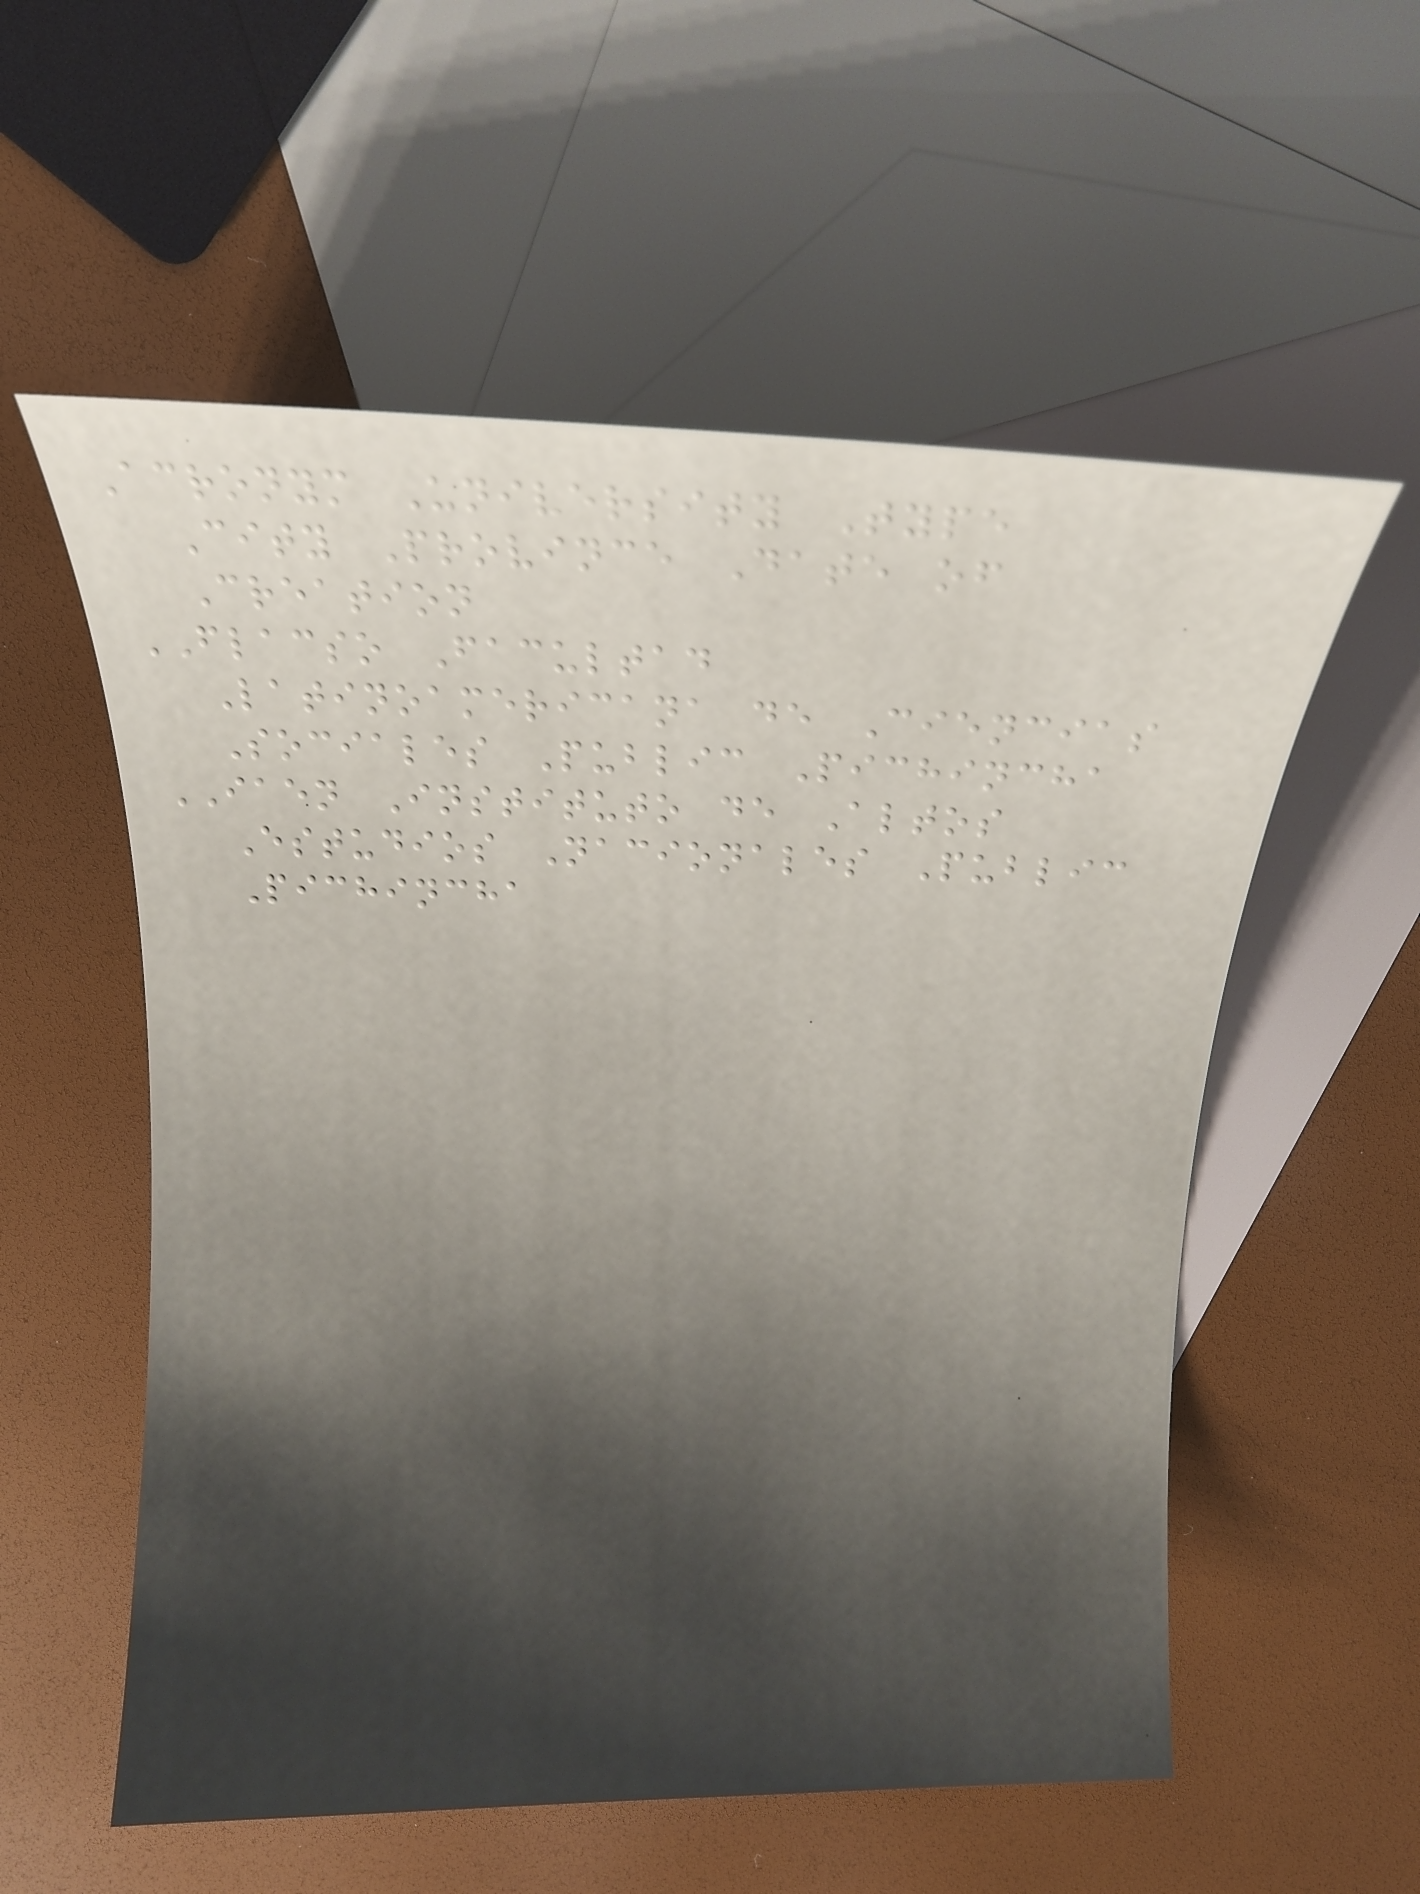Acronym University Type
City Province Date of
Creation
FLACSO Facultad
Latinoamericana de Ciencias
Sociales Public Pichincha
IAEN Instituto de Altos
Estudios Nacionales Public
Pichincha
